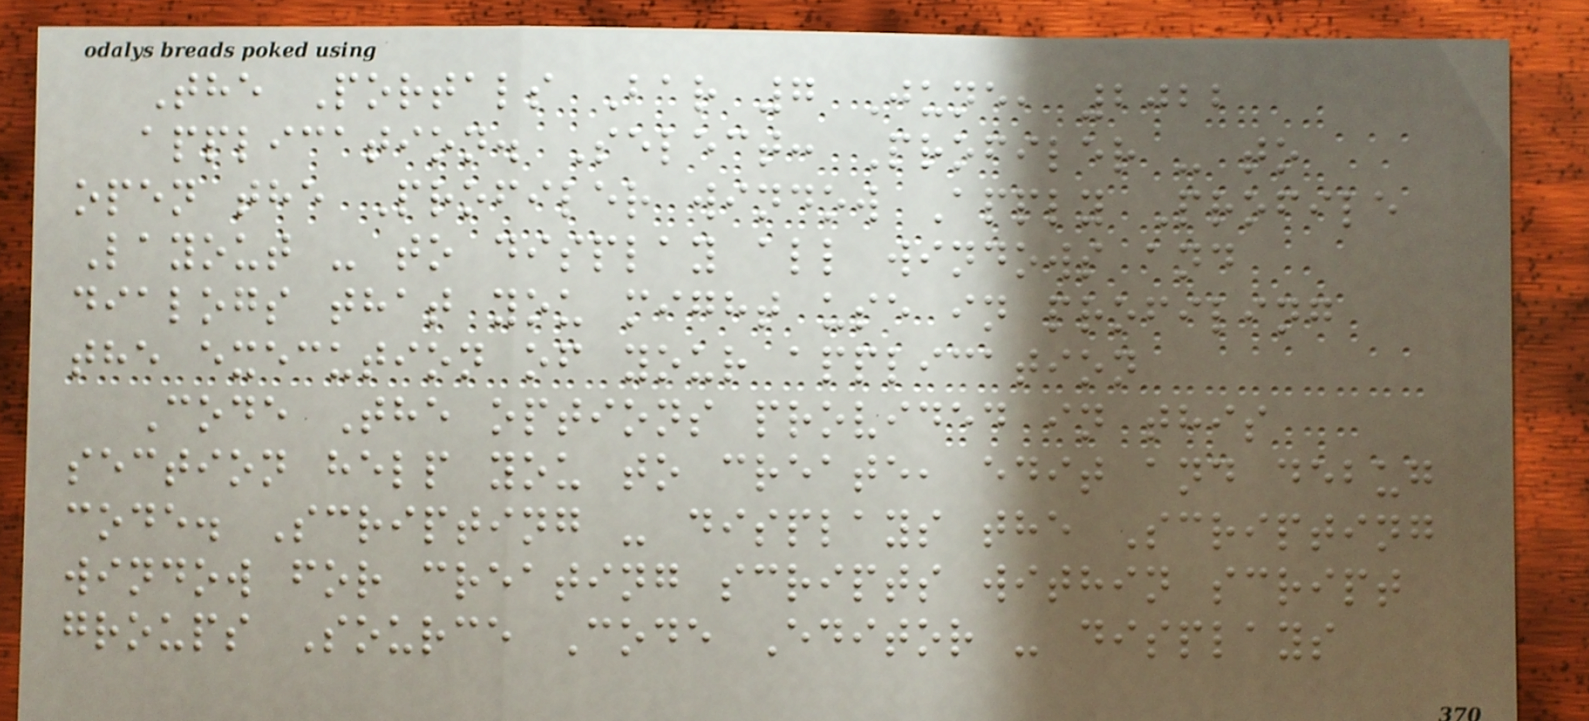The Portals Bar 7 June, 2022
application. Select: Profiler - to
open the Profiler window Apply Profile
Layout - to display all windows and
dialogs that you might use in profiling
the execution of your application
Code The options provided in this
section help you to create, edit and debug
code. Scripting - displays the Scripting
window for creating scripts within script
groups Source Code Editor - displays
